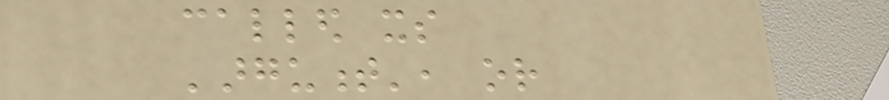called its
'argument', or
